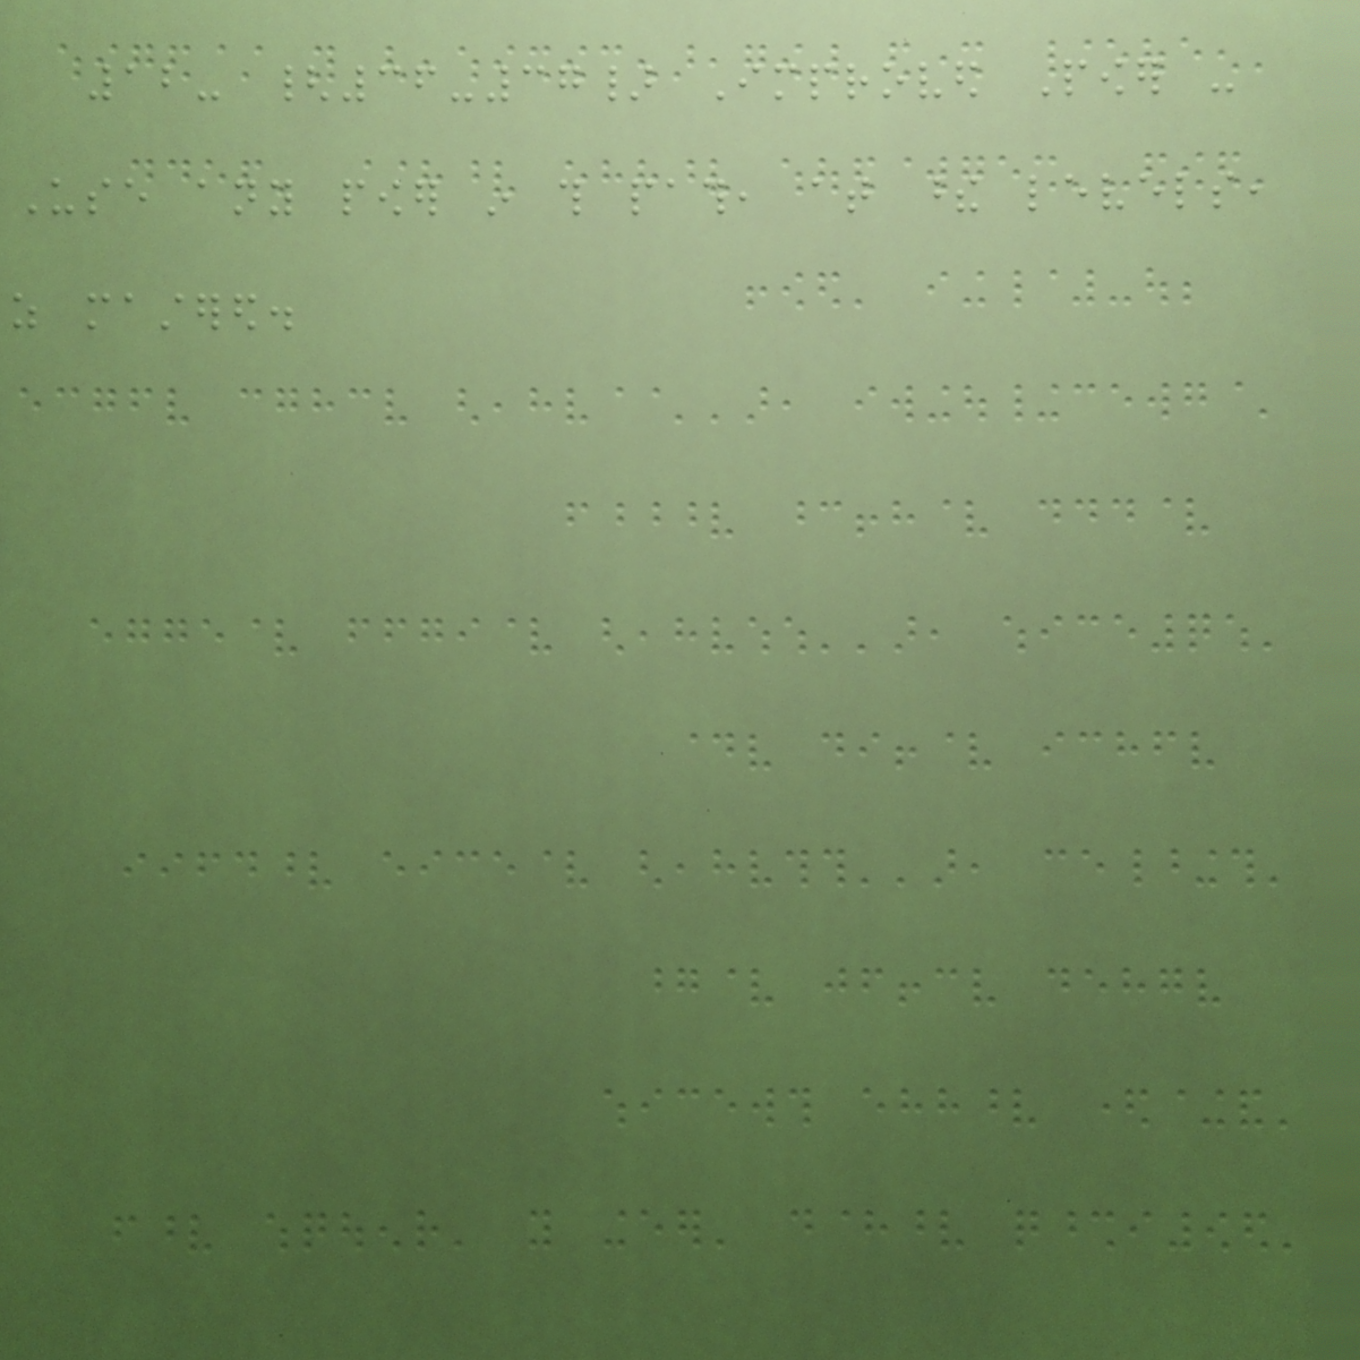12- {36-37} Improved Power -
Use any power in this path, at these levels,
as mastered.
